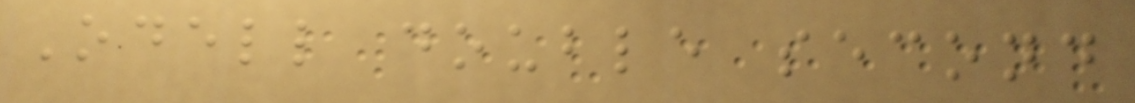Odell double second
